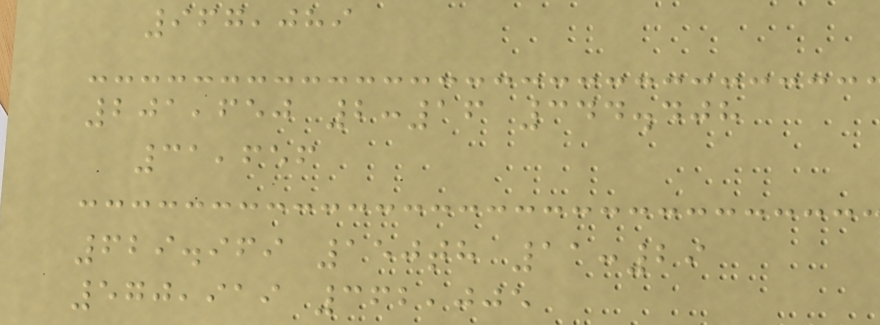967,089
201,650 2:16 344.408
31,656
629.969 150th 11:29
570,919 362,005
